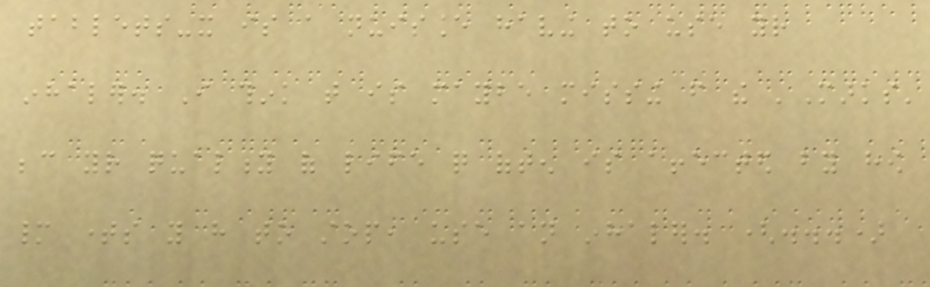tablets-it is a nuisance having to use your
inhaler. I think that is maybe missing from the 'Marks'
because your quality of life quite often is affected by how
many times you have to stop, use an inhaler. (...)
